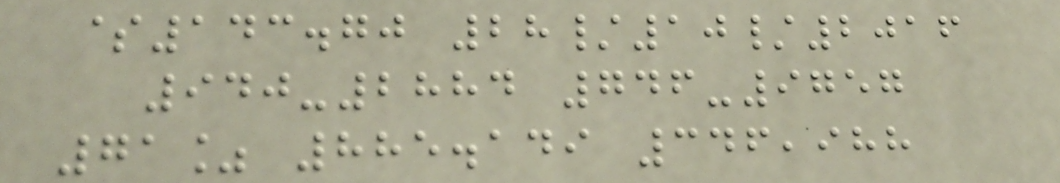$143.70 28/10/2016
940-2884 746-9757
71% 885.149 346,988
